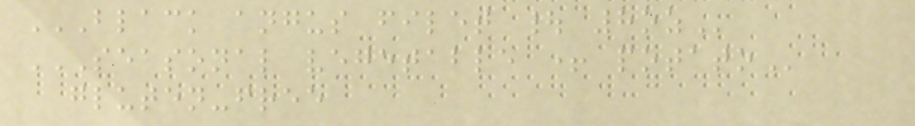BLACK ANGUS FILET | 8OZ
SEASONAL VEGETABLE + POTATO
gluten-free
